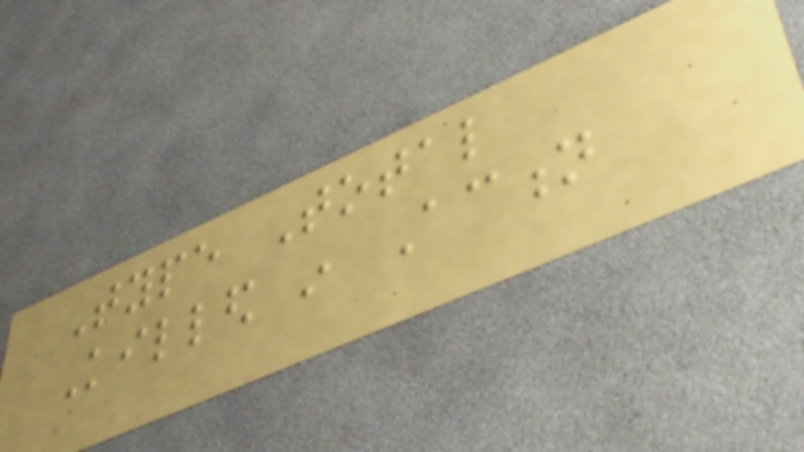Type Total
Killed in Action
